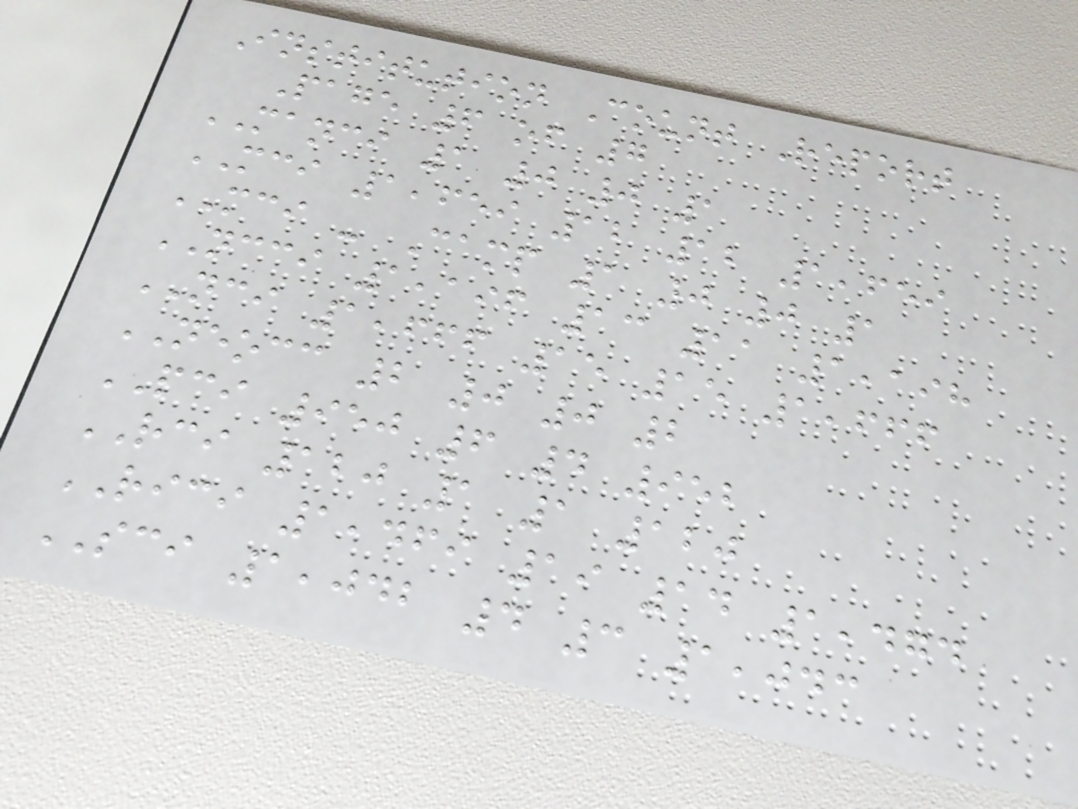Institution Count Report
Page 6 of 7
MANCI 1 0 0 1
MCI 1,659 12 12 1,659
MCI - Camp 1 0 0 1
NCCI 1,196 13 11 1,198
NCI 1,666 15 15 1,666
NEOCC 2 0 0 2
PCI 950 6 4 952
RCI 120 1 1 120
RICI 1,469 19 14 1,474
SCI 1,042 4 3 1,043
